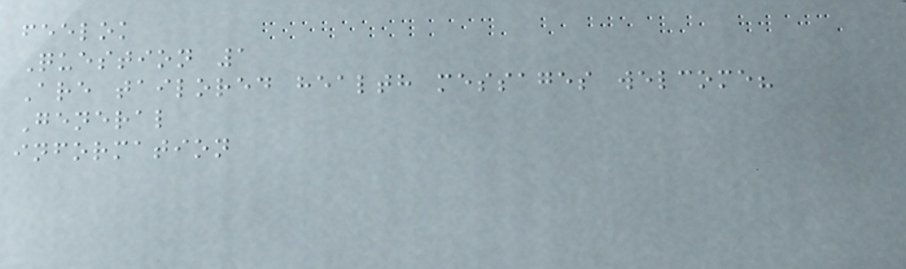feelok
Question 1
Are tailored health messages welcome?
General
information
